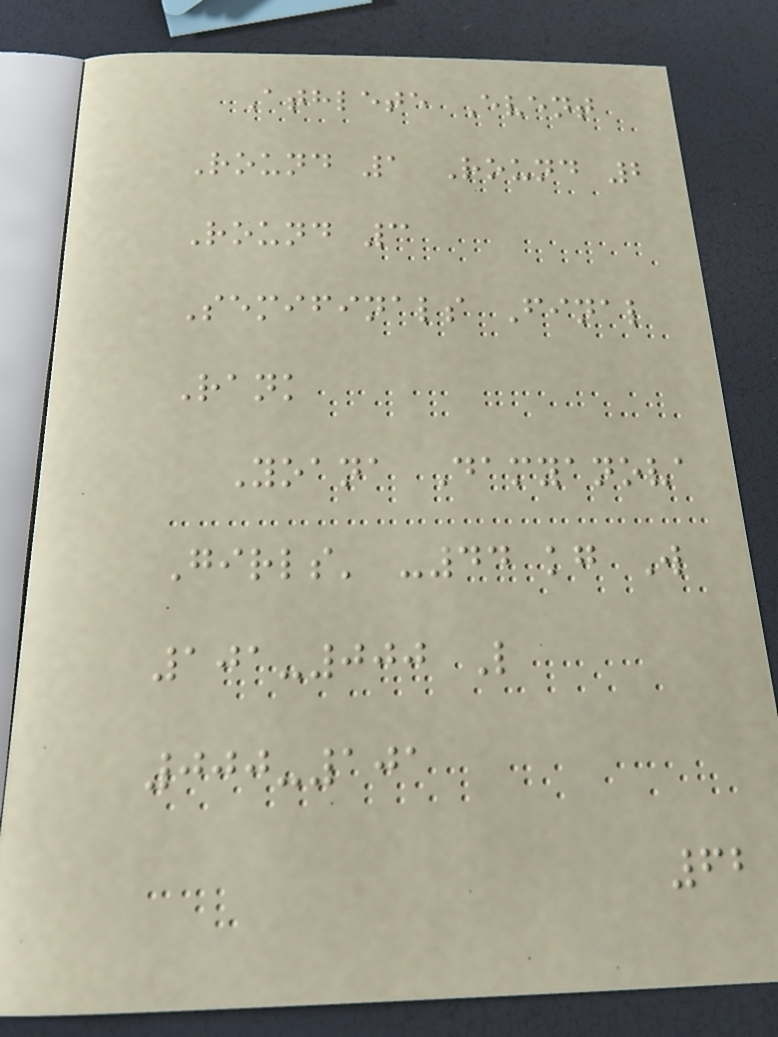Athlete Event
Round 1 Round 2
Round 3
Semifinals Final
Rank
Yoana Damyanova
Girls' -44 kg W
101-000 L
000-101
62
